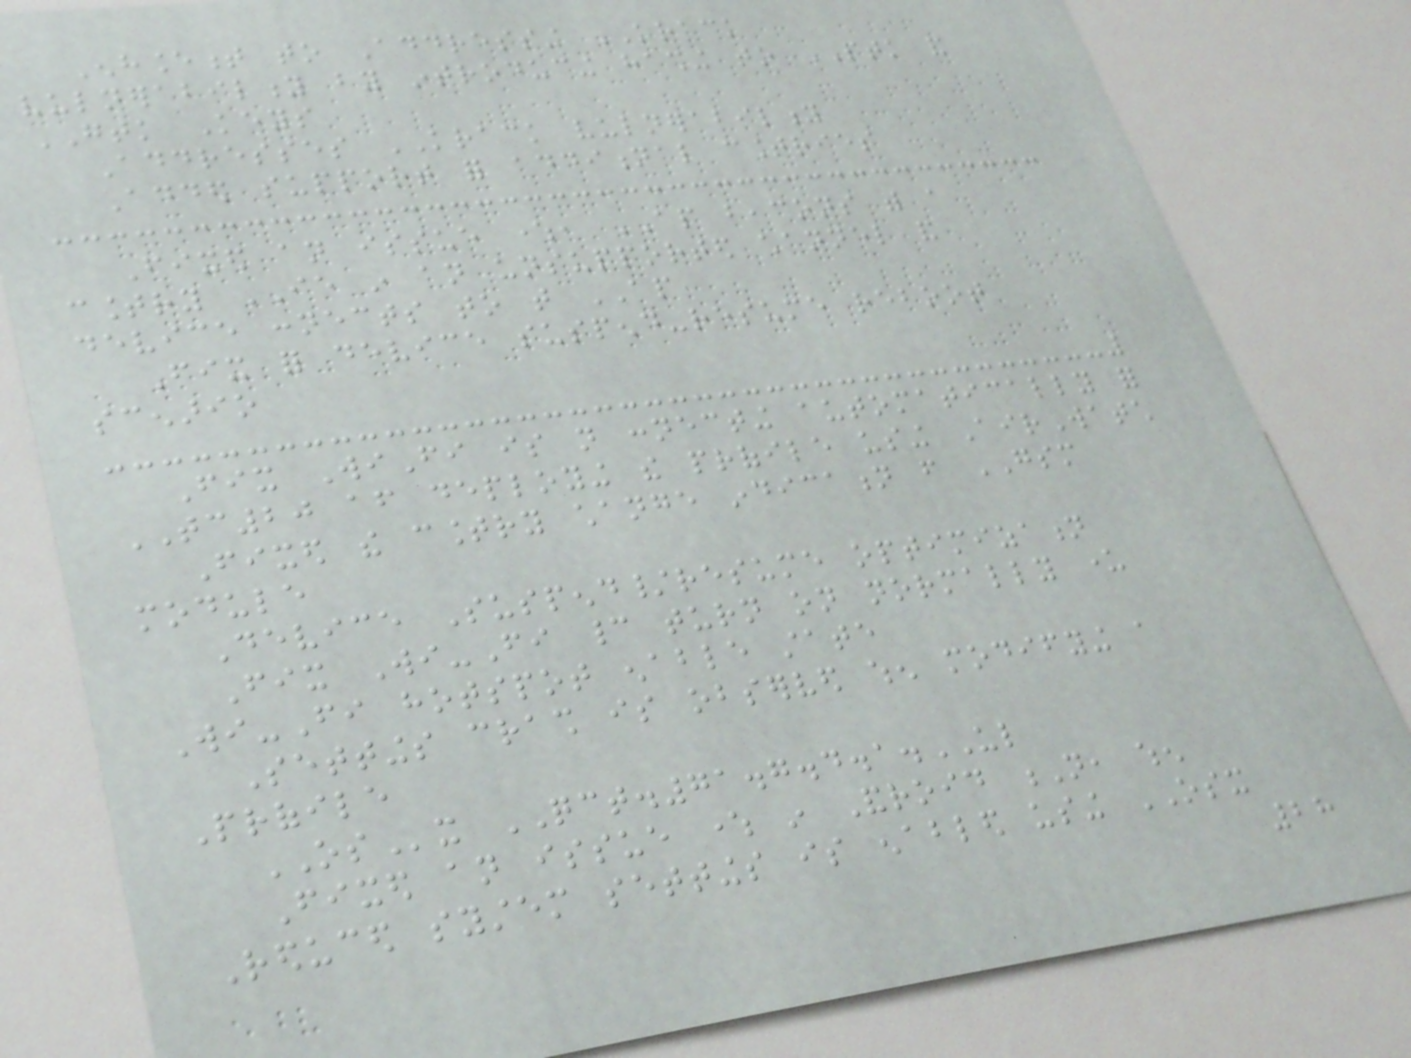Enhancement to Addressing KRACK
vulnerability by introducing hashing to PTK and
GTK Keys
Addresses KRACK vulnerability
Added support for additional countries
Fixed an issue where, AP beacons with a
country IE in an unsupported channel and
device connects to that AP
Fix for device suspend-resume reboot
scenario
Fix WiFi is not connecting automatically for
TC20 after deploying the profile using AirWatch
Fixed the country change indication from GSM
module
Device Suspend/resume optimization
Fix Wi-Fi cannot turn on normally under
Wi-Fi hotspot enable state
Settings crash is observed when modifying a
Profile
OSx QCT.71.7.4.1.UL
Fixed an issue where in Android N, when
Reduced system settings is enabled using OSX
28
